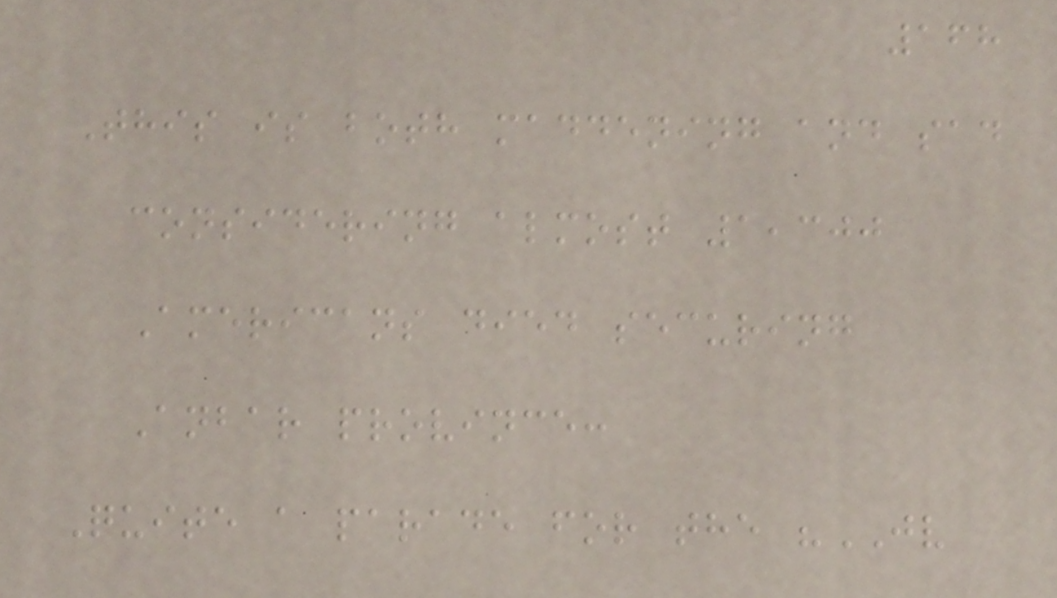168
This is both maddening and sad
considering almost 1,300
Americans died securing
Anbar province:
Quite a parade for the "JV
